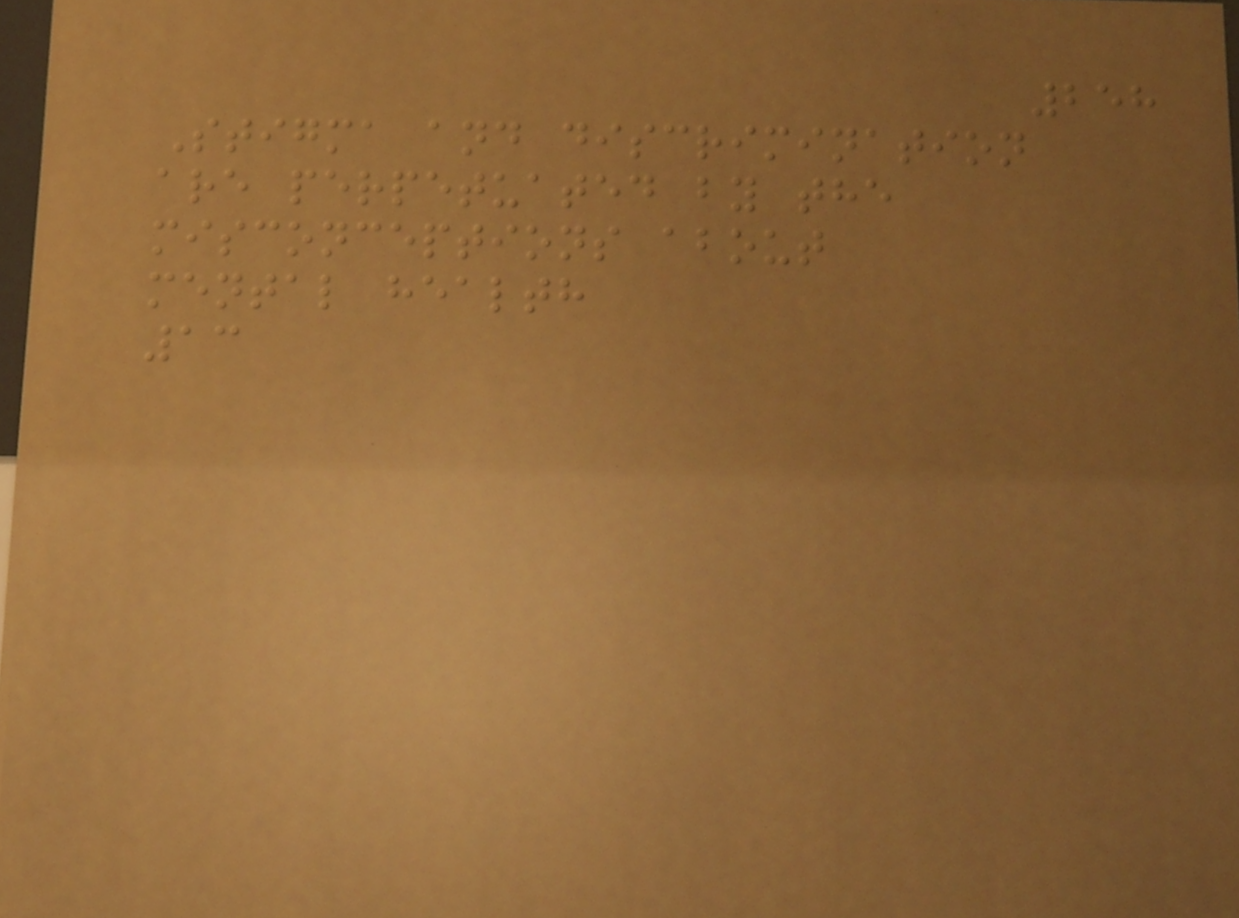258
Stigma and discrimination
are perpetuated by the
misconceptions about
mental health
13
